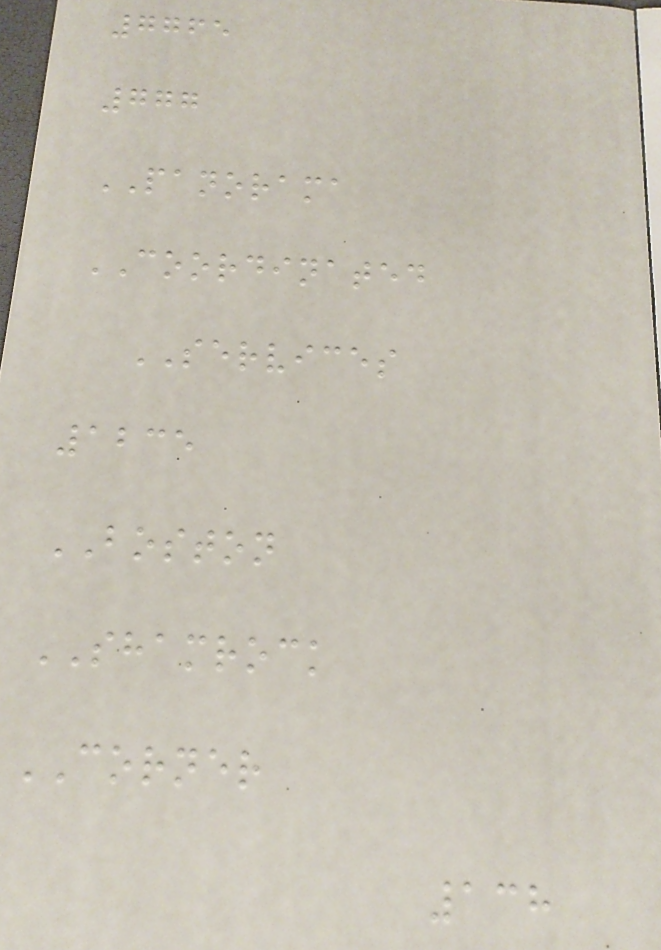7765
777
PANORAMA
COORDINATED
SERVICES
1235
BOSTON
SHAMROCK
CORNER
138
